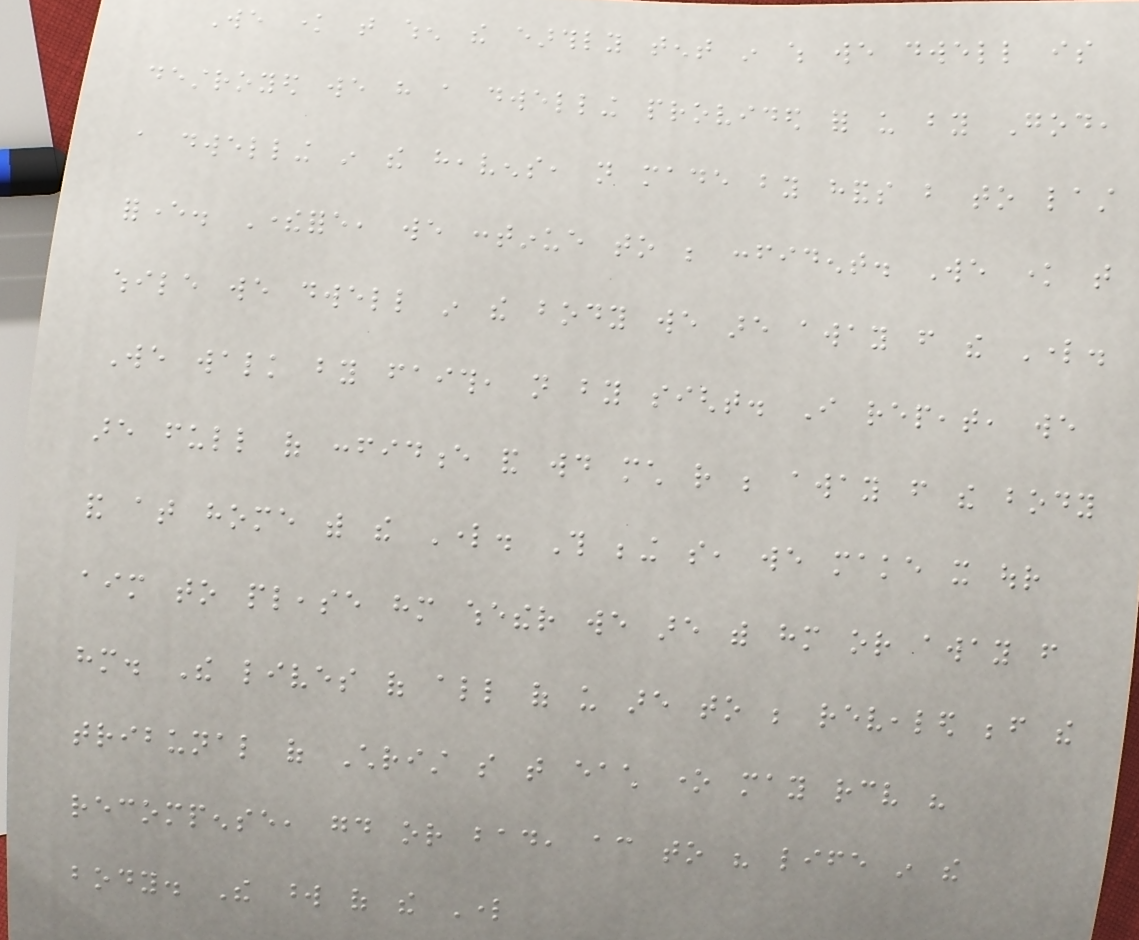We know that when the earthly tent in which we dwell is
destroyed we have a dwelling provided for us by God,
a dwelling in the heavens, not made by hands but to last
forever. Therefore, we continue to be confident. We know that
while we dwell in the body we are away from the Lord.
We walk by faith, not by sight. I repeat, we
are full of confidence and would much rather be away from the body
and at home with the Lord. This being so, we make it our
aim to please him whether we are with him or away from
him. The lives of all of us are to be revealed before the
tribunal of Christ so that each one may receive his
recompense, good or bad, according to his life in the
body. The word of the Lord
